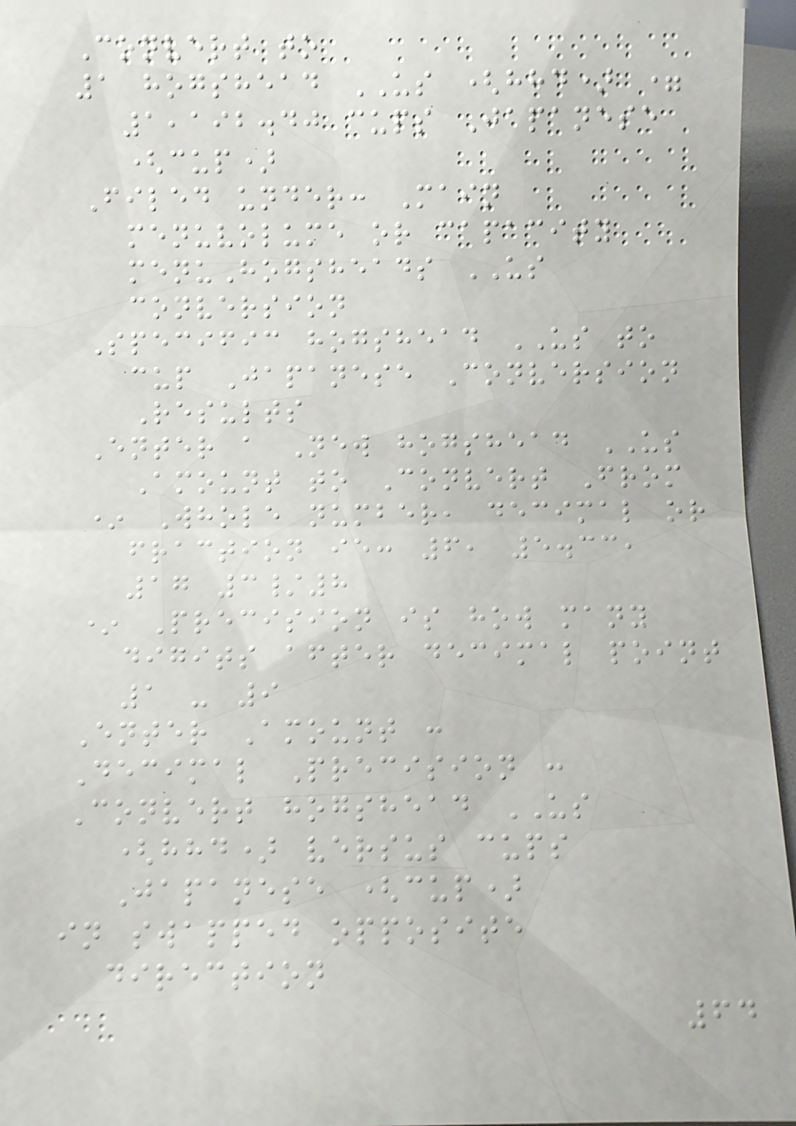Convert to
1 hogshead US (hhd) =
1,192.40 cups Japanese
(cup)
Filed under: Main
menuvolume or capacity
menuHogsheads US
conversion
Specific hogshead US to
cup Japanese Conversion
Results
Enter a New hogshead US
Amount to Convert From
* Whole number, decimal or
fraction ie: 6, 5.33,
17 3/8
* Precision is how many
digits after decimal point
1 - 9
Enter Amount :
Decimal Precision :
Convert hogshead US
(hhd) versus cups
Japanese (cup)
in swapped opposite
direction
64
